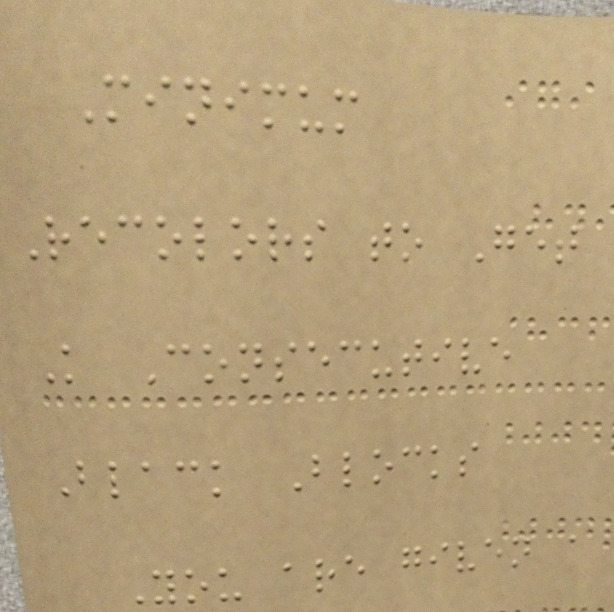Minimum
Recolors to Get
K Consecutive
Black Blocks
You are given a
